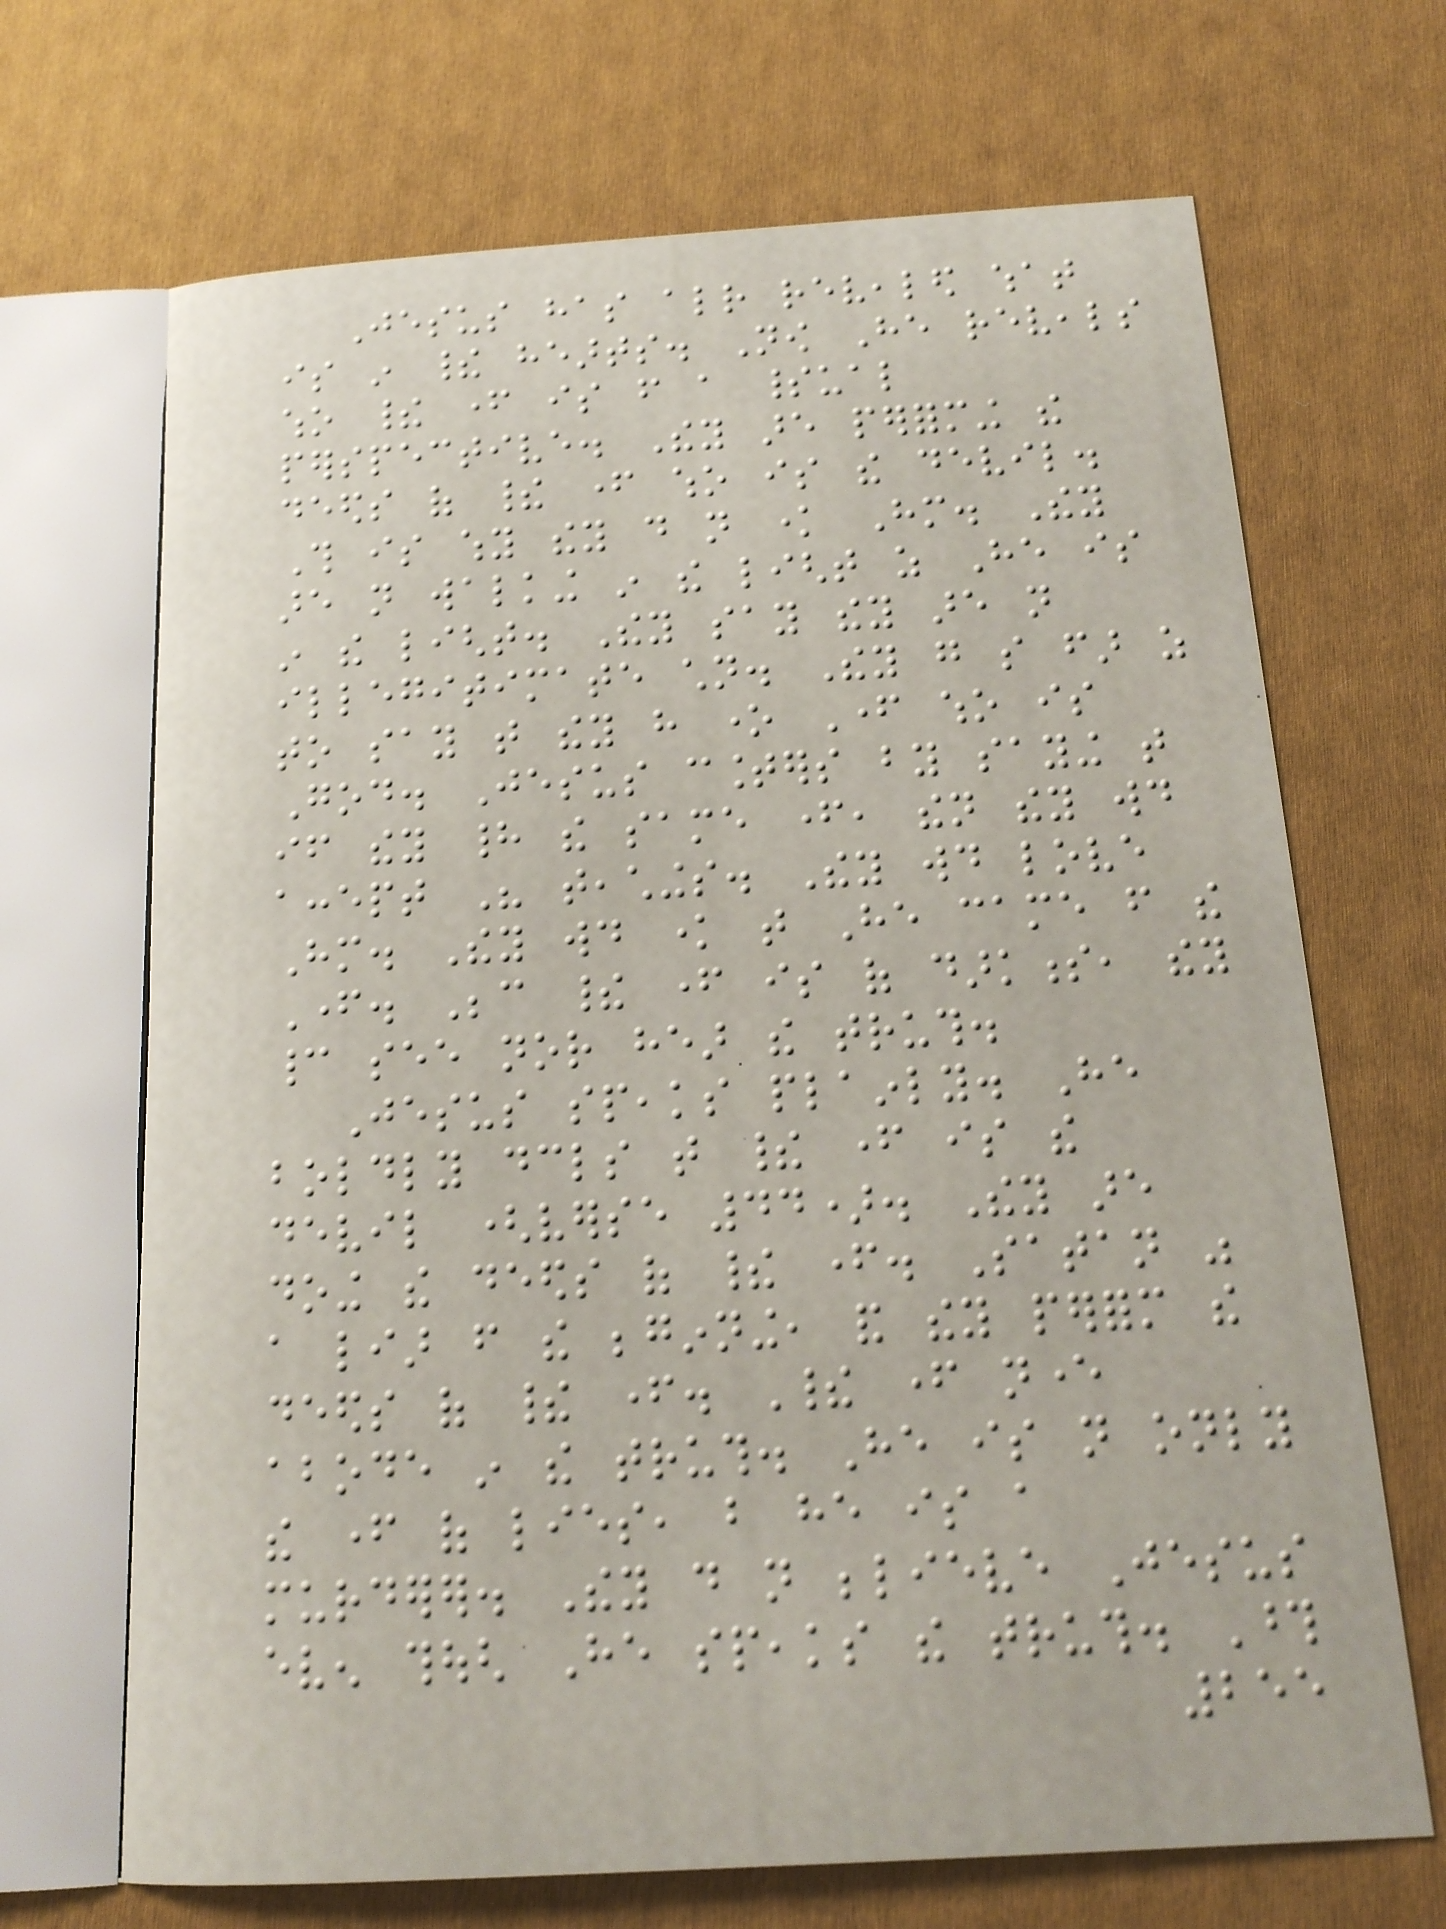Jesus has already revealed what
is in their hearts. Now He reveals
who their father is from a spiritual
perspective. They are performing the
deeds of their father who is the devil.
This is why they do not know Him. They
are not walking in the light as He is
in the light. They say they are not
illegitimate children. They go so far as
to say that they have one Father who is
God. Jesus counters by saying that
if they had the same father, then they would
accept His teachings. They would love
Him. They would know that He came from the
Father. Because their father is of darkness, they
cannot see nor hear the truth.
Jesus speaks plainly. He
boldly declares that their father is the
devil (verse 44). They are
doing the deeds of their father. Satan was
a liar from the beginning, and they perform the
deeds of their father. Their father never
abode in the truth. He is not only
the father of lies, but he is a
murderer. They do not believe Jesus
even though He speaks the truth. Those
255
